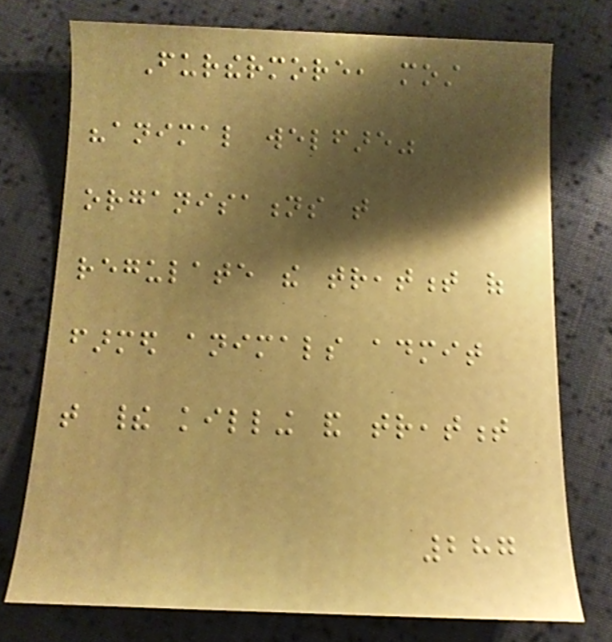Furthermore, most
"animal welfare"
organisations that
regulate the treatment of
farmed animals admit
that their killing and treatment
287
